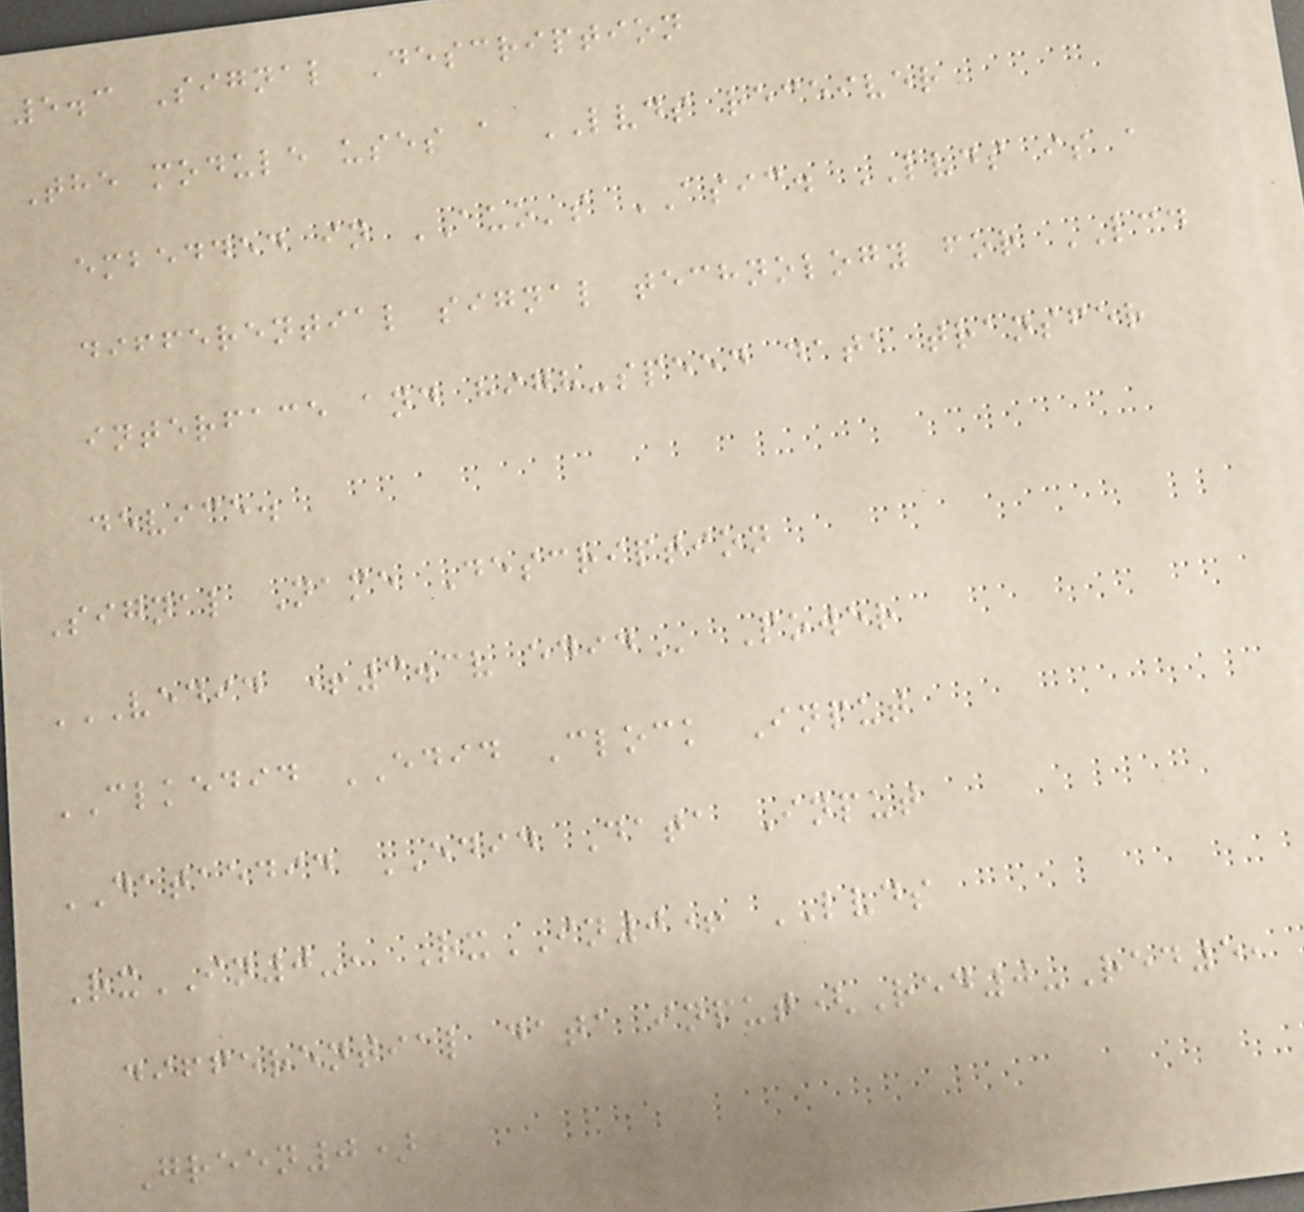5.3 Signal Description
The module uses a LVDS receiver
embedded in AUO's ASIC. LVDS is a
differential signal technology for LCD
interface and high-speed data transfer
device.
Signal Name Description
VEDID +3.3V EDID Power
CLKEDID EDID Clock Input
DATAEDID EDID Data Input
RxIN0-, RxIN0+ LVDS
differential data input(Red0-Red5,
Green0)
